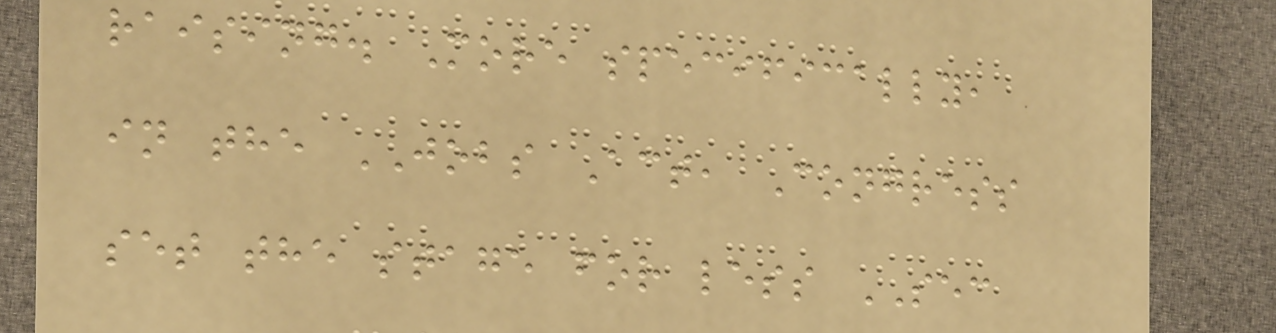raising. More specifically,
in the JOBS Act, Congress
set the stage for less SEC
